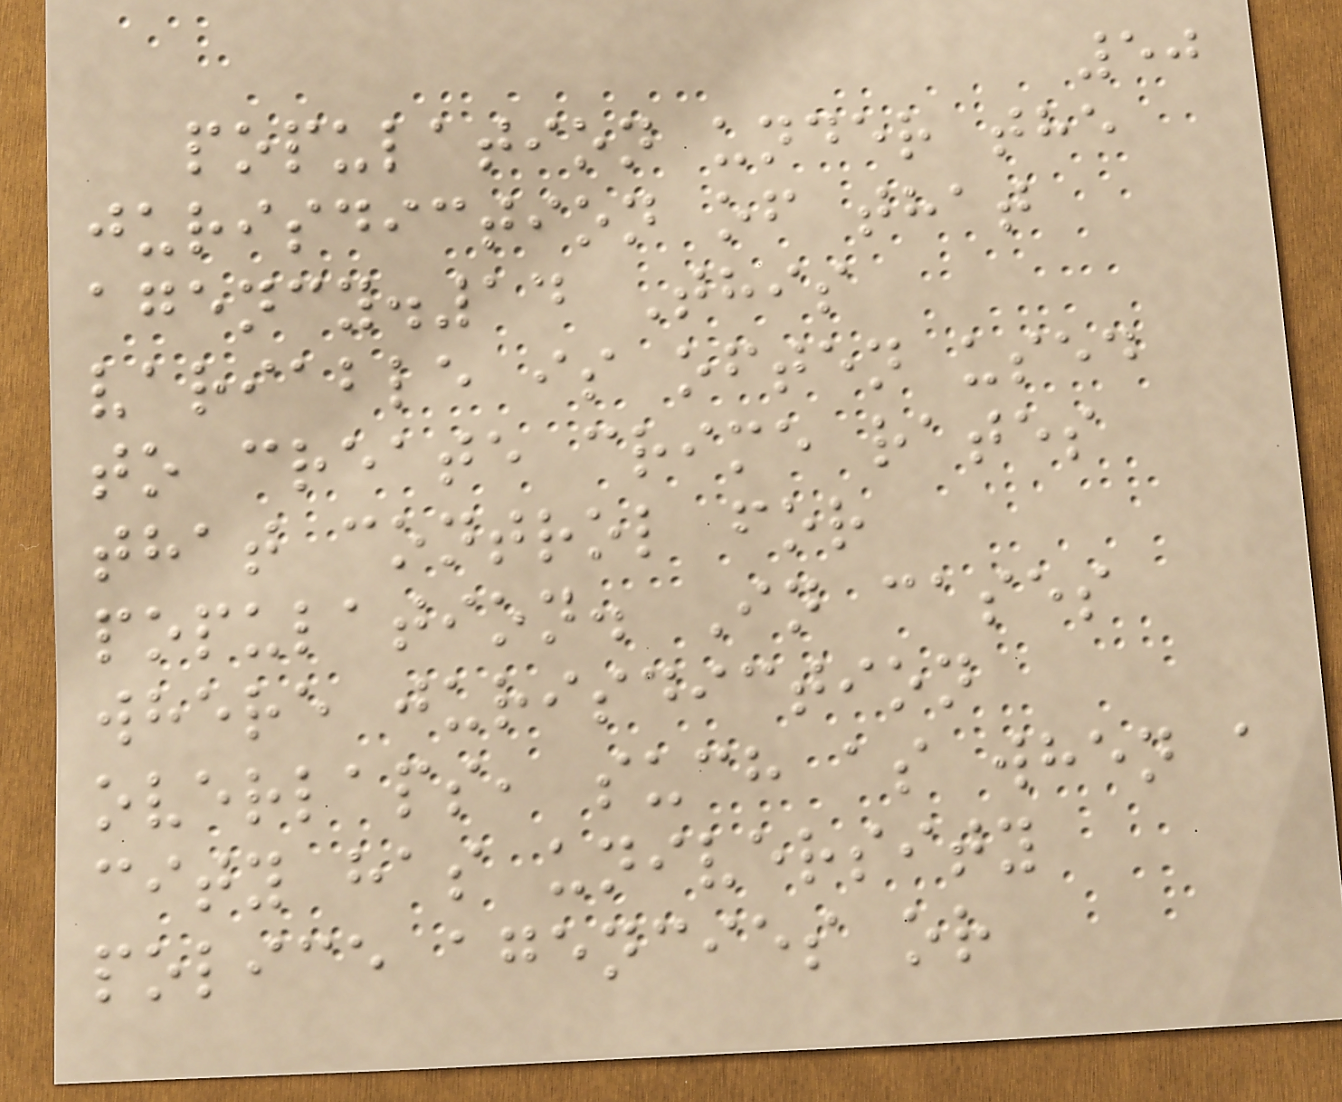50
population under the
jurisdiction of that
agency.14 This
variable is often used
to create crime rates
that control for
population. In cases
where jurisdiction
overlaps, such as when a
city has university
police agencies or
